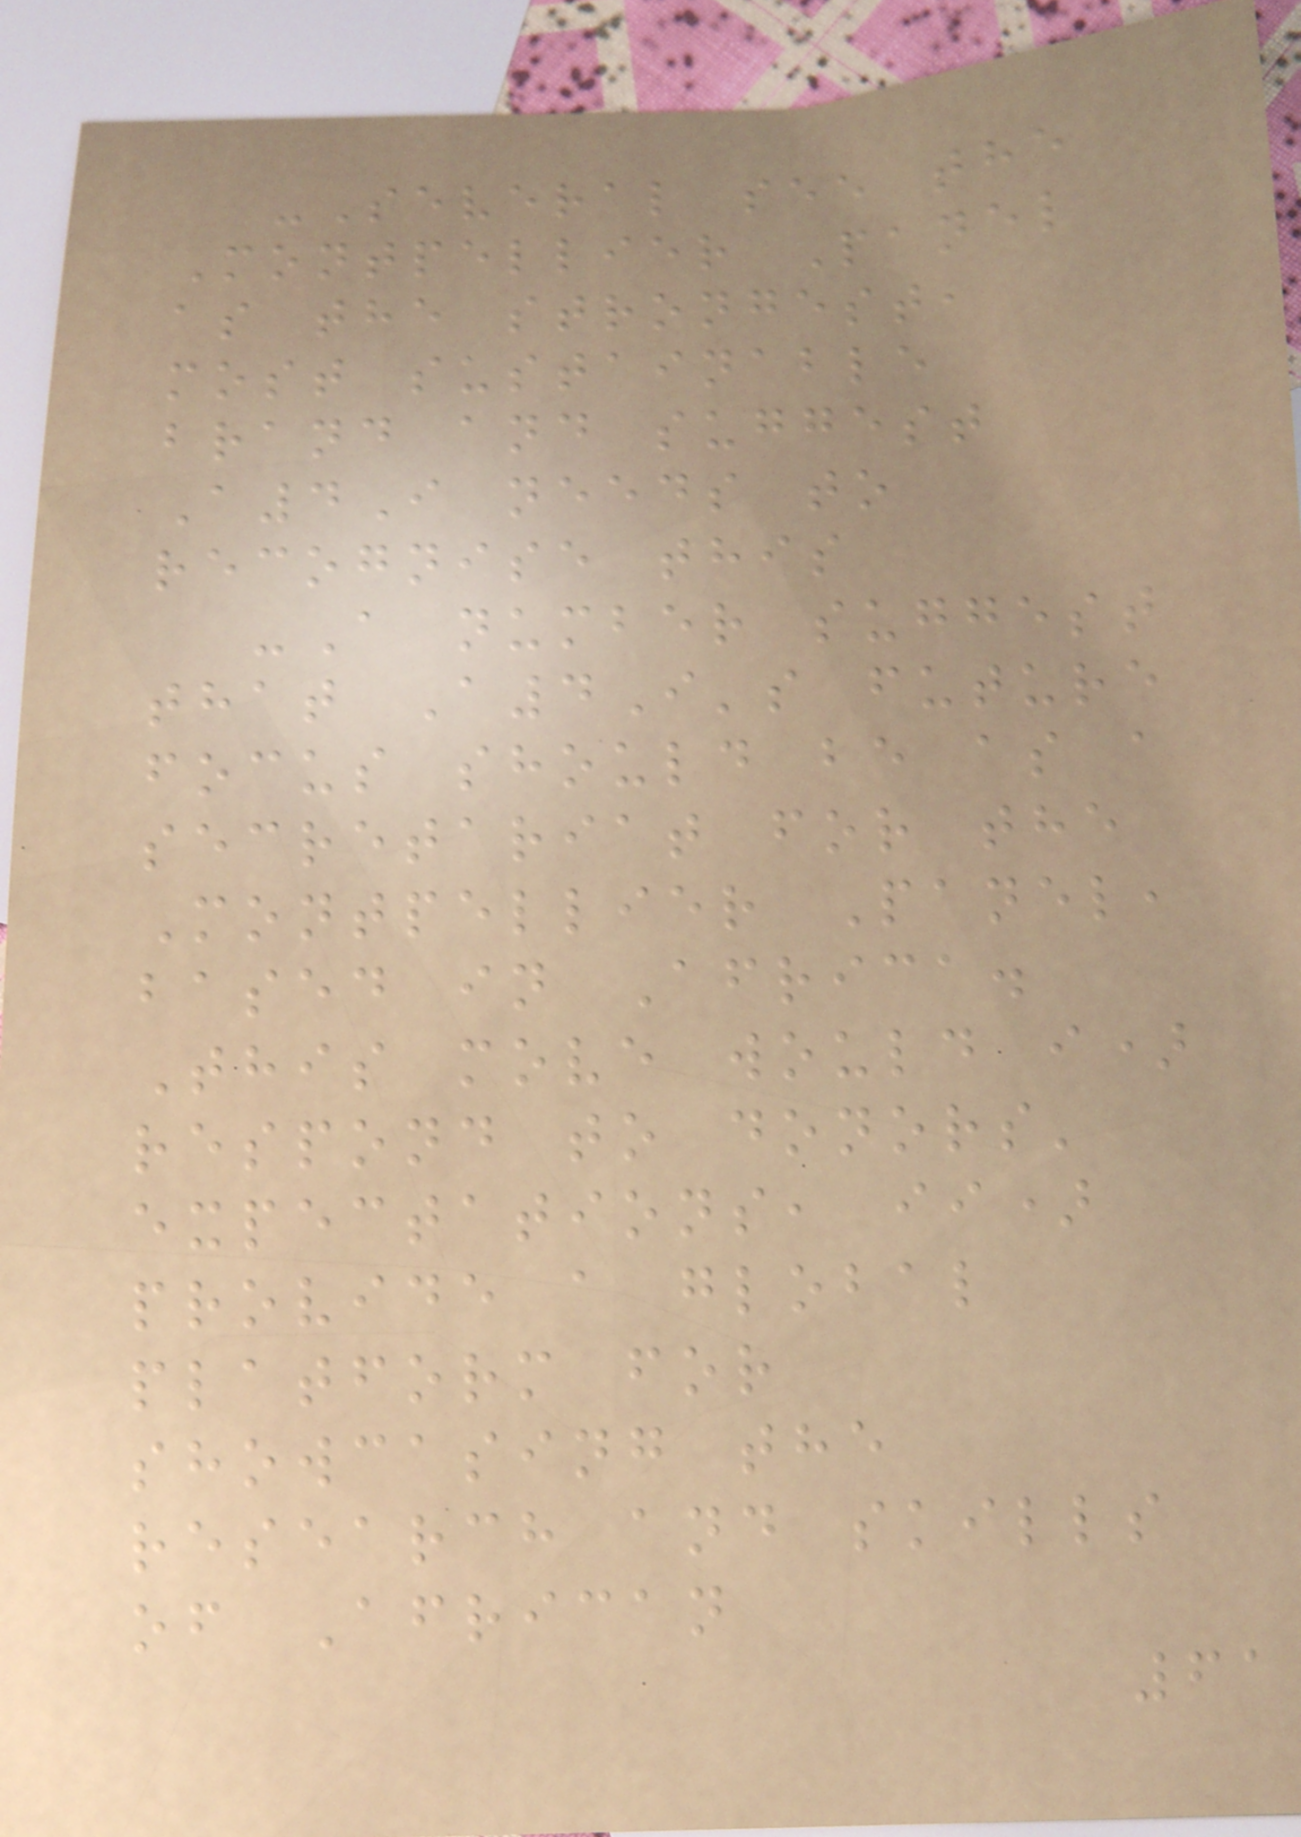-Several see the
Montpellier Panel
as the strongest,
most sustainable
brand and suggest
A4I needs to
recognise this
-A number suggest
that A4I's future
focus should be as a
secretariat for the
Montpellier Panel,
based in Africa.
This move would i)
respond to donors'
expectations, ii)
provide a global
platform for
showcasing the
research and skills
of African
61
